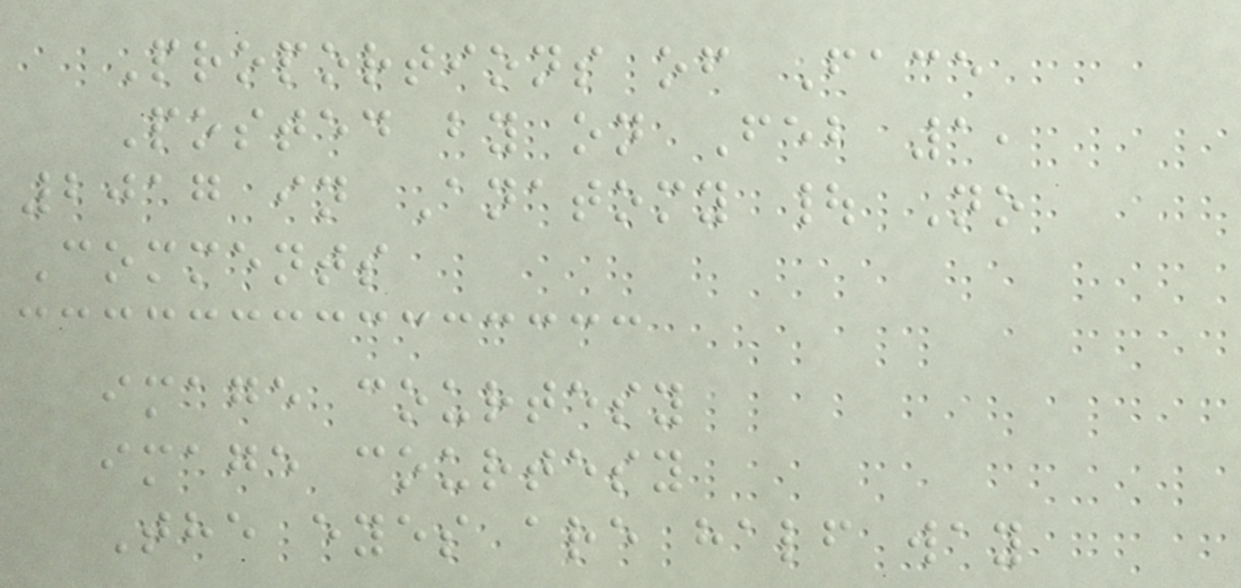Proportions of Face
Posted by on Feb 1,
2017 in Anatomy | No
Comments
image courtesy
image courtesy
The eyes are half way
